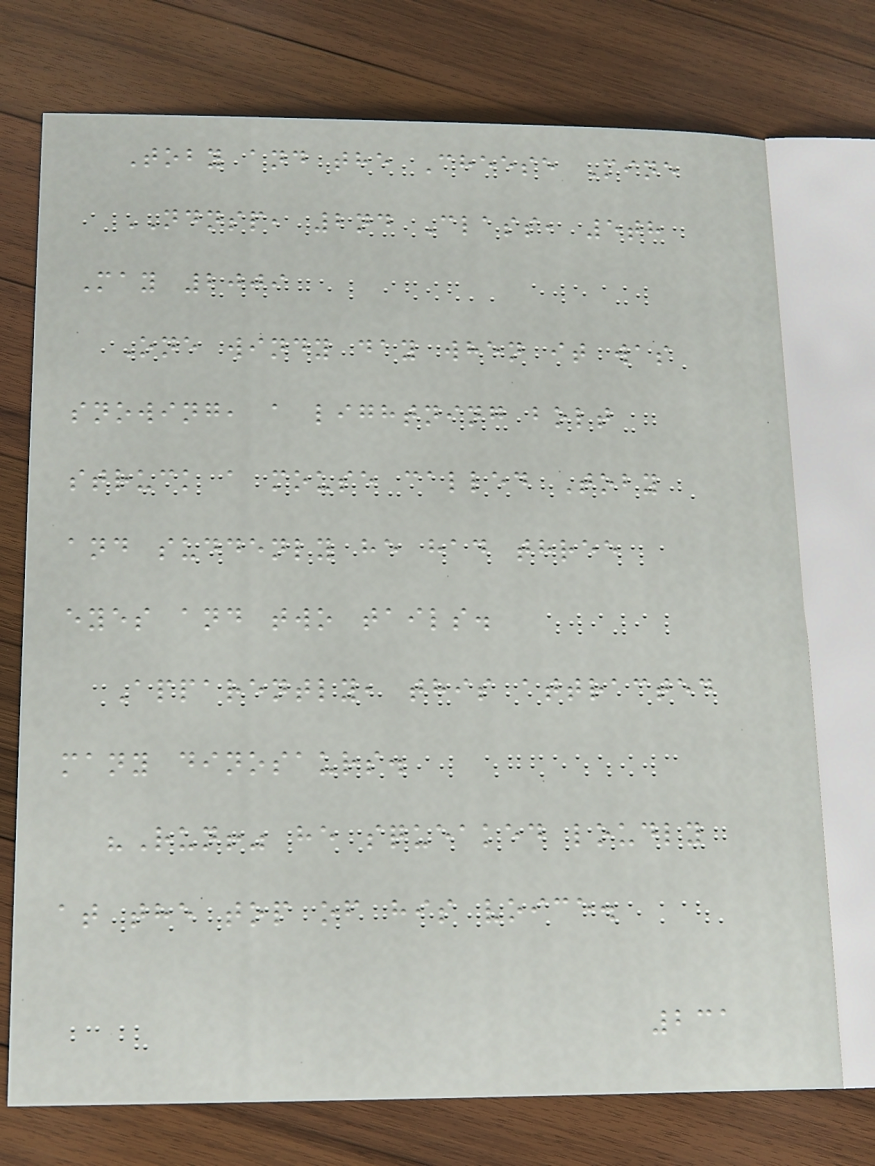Toby and the Cheese Mine
NDNSP, 2nd Class, 5th
May 2009
One windy day when it was
snowing, a lightning bolt
struck a mouse called Toby
and suddenly he had three
eyes and two tails.
Apparently, this attracted
many dinosaurs.
"Run!" he squeaked loudly
at the top of his voice.
231
